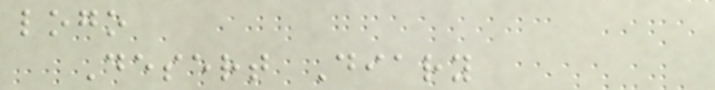logo
Desert Diary
